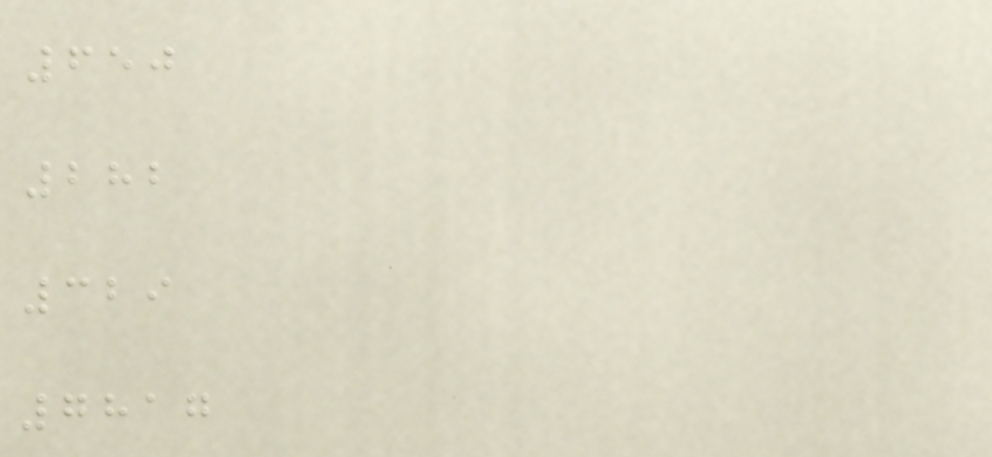650
282
329
7817
